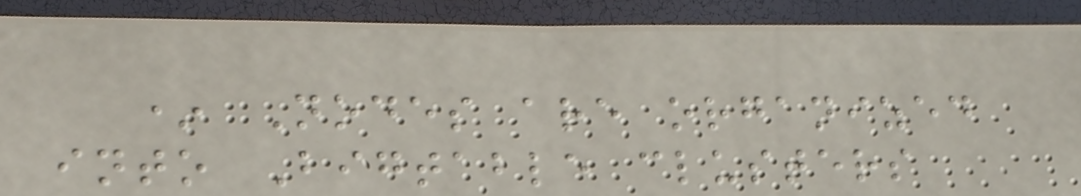* Nodes are organized
into Bigtable clusters
